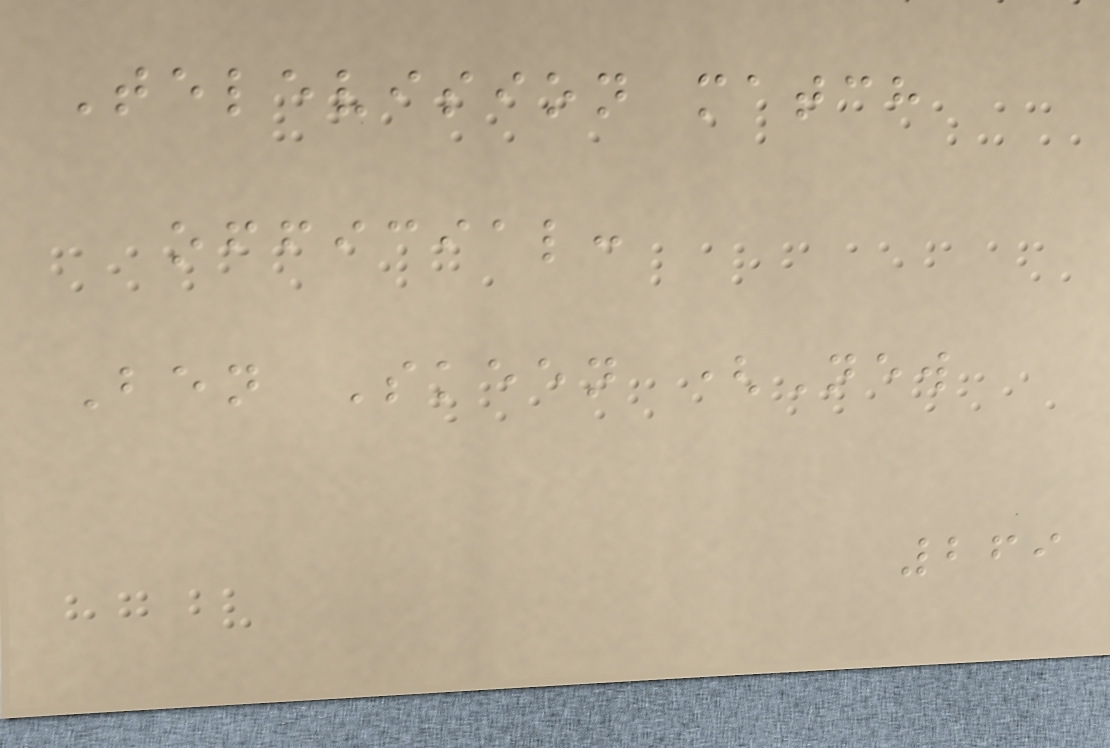Television match
official:
Ben Skeen (New
269
